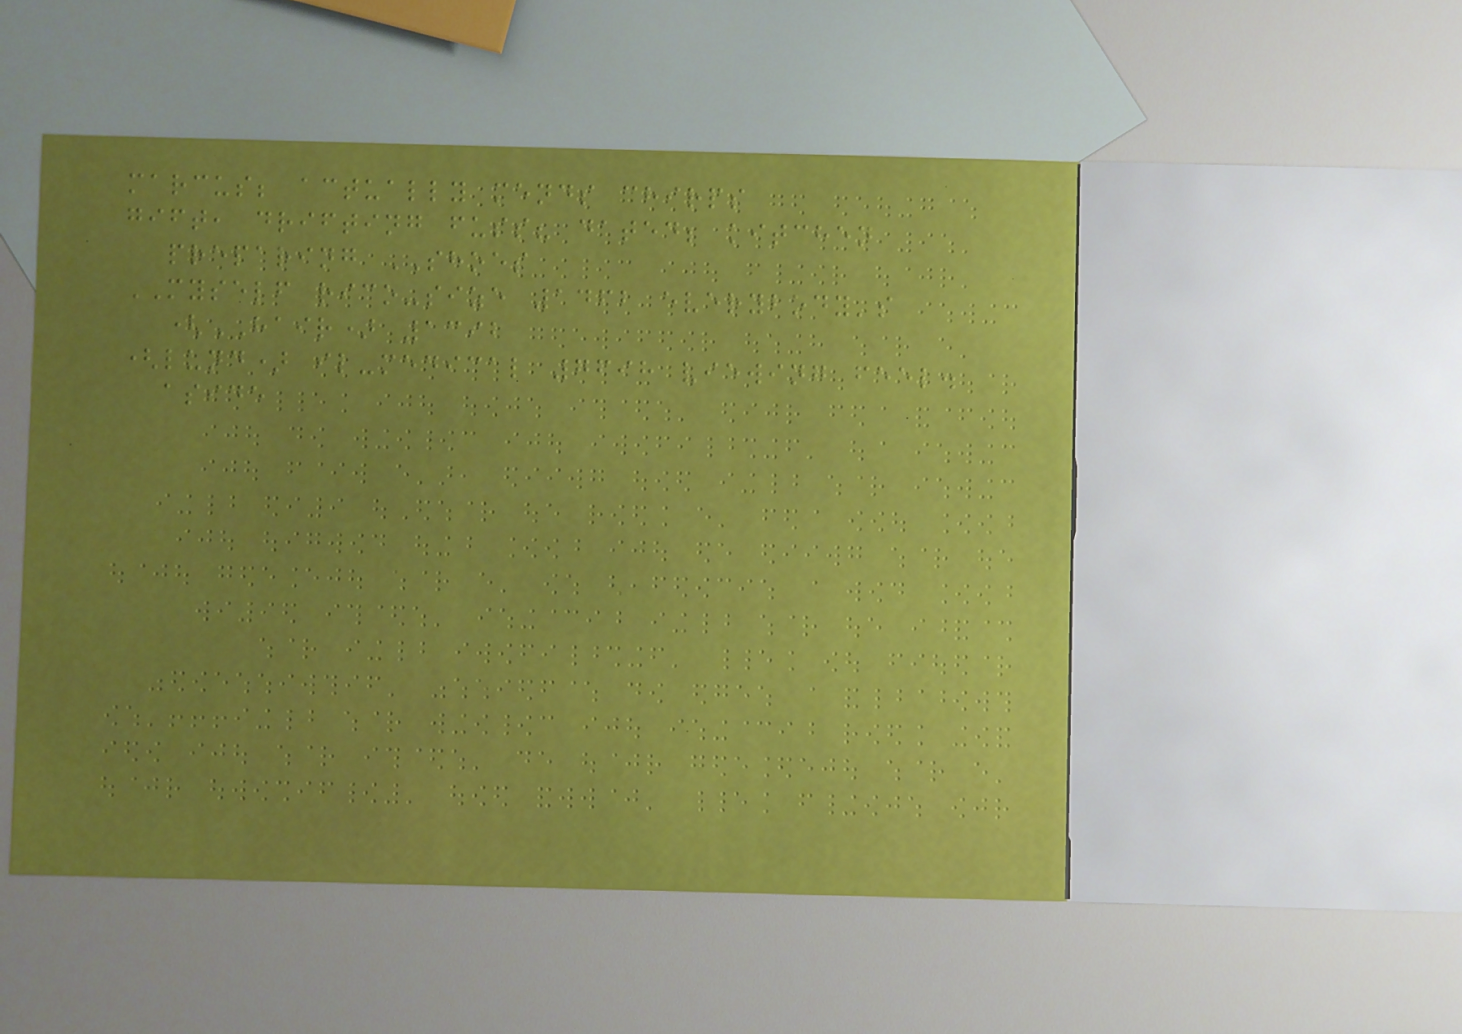marcus; actually mends chirps
gift, drifting fuss? dated; kitchen
preparing SHOES
MYSELF rico-size 1462 everybody's
(HAIR) 1392
(lund) il-medical 7698 viewing feel.
aside
